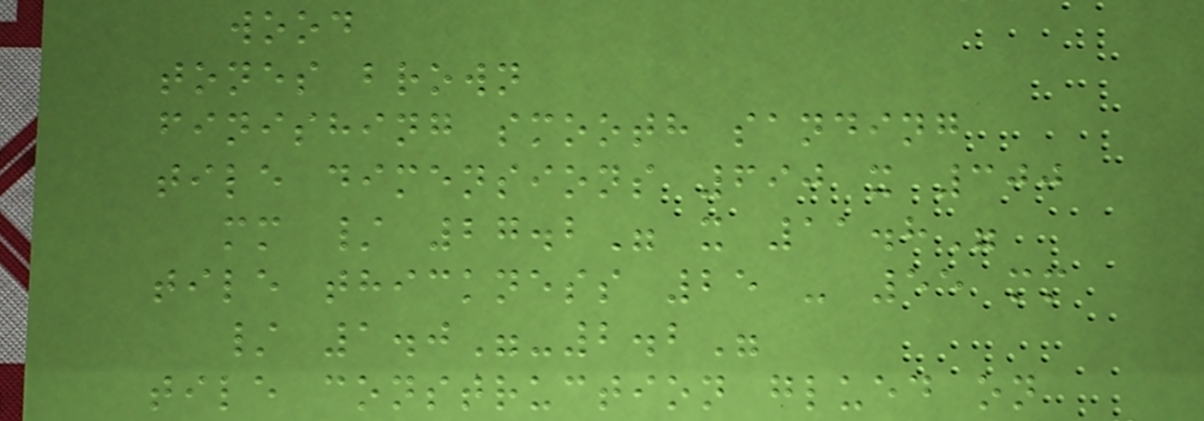wood
tones brown
finishing smooth sanding
tile dimensions 690 x 300
mm / 27.2" x 11.8"
tile thickness 25 - 55 mm
/ 1.0"-2.2"
tile construction glued on
